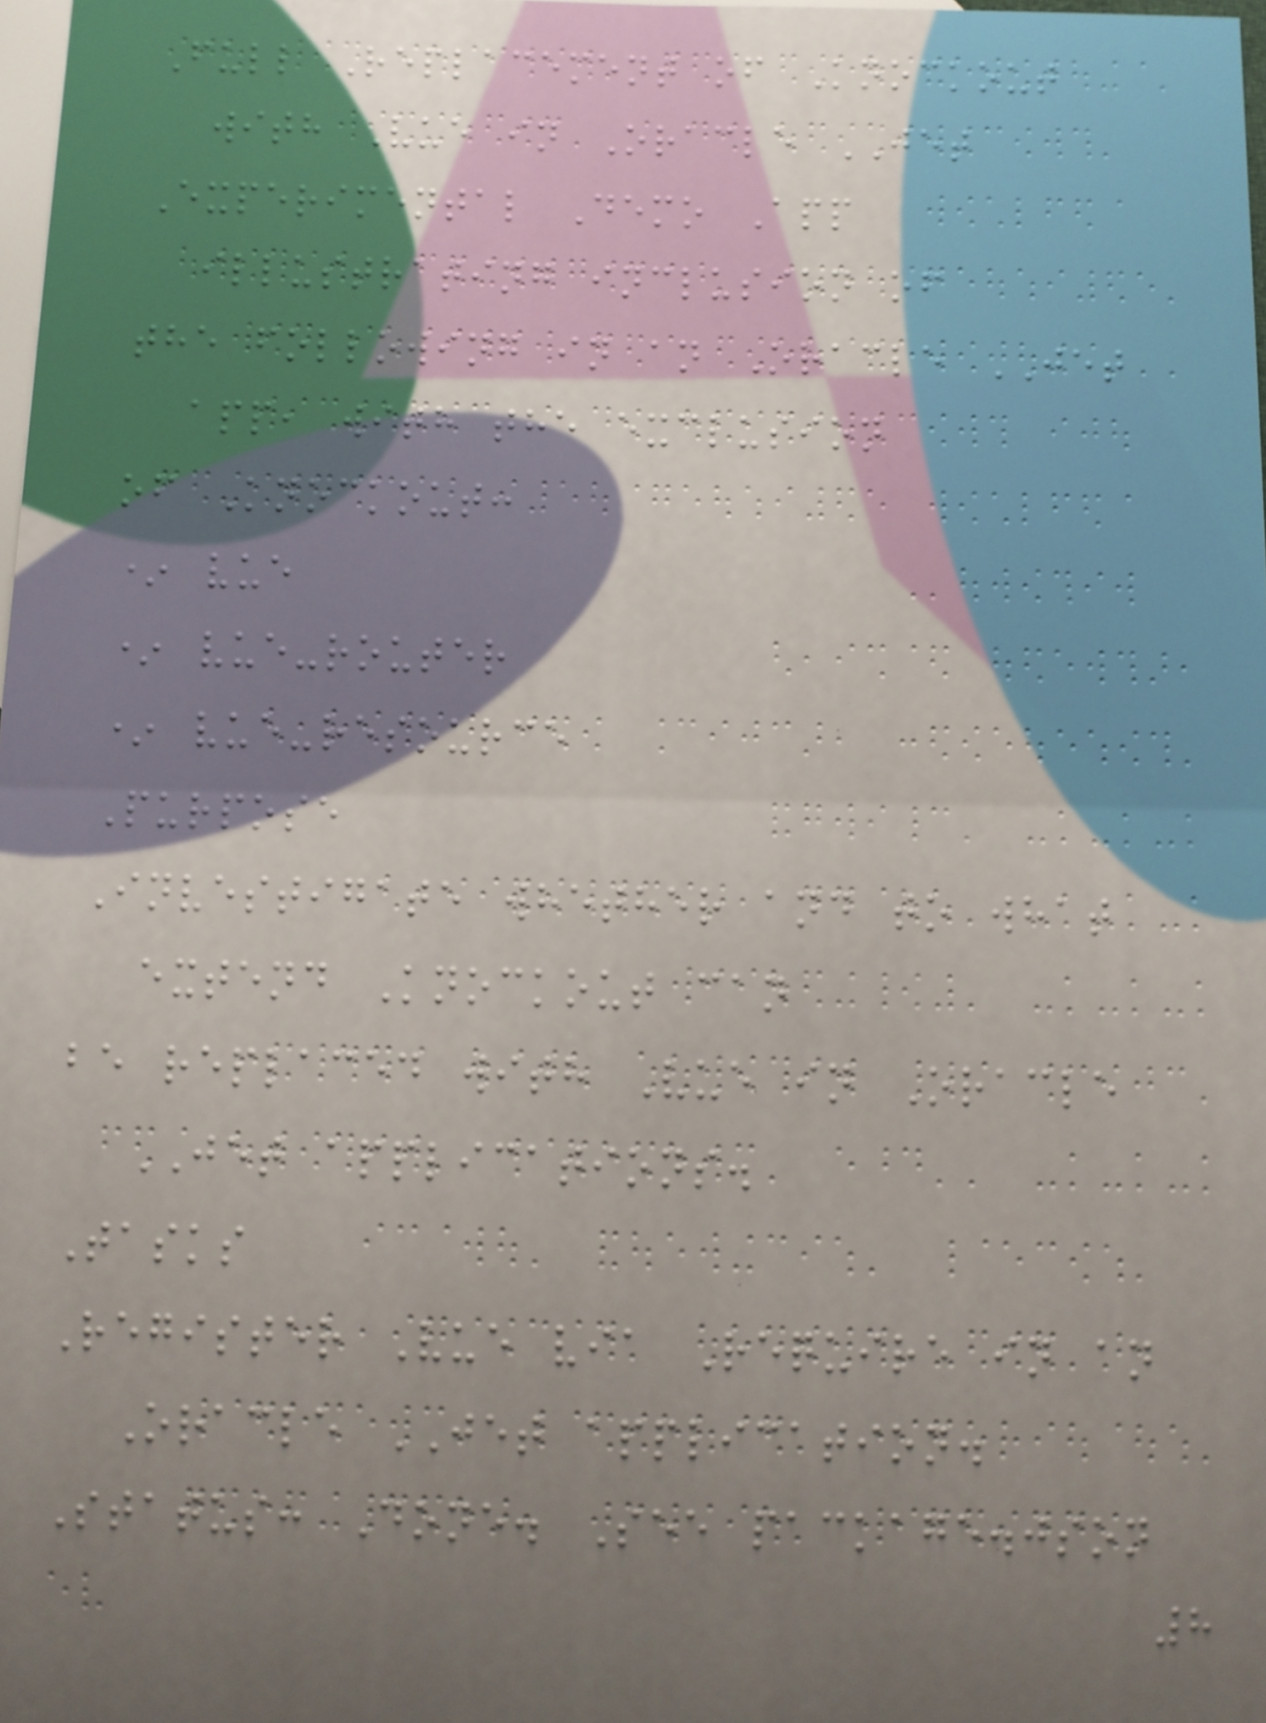Full Replacement of Knockout
with Vue in Oracle JET
Experimental Demo App
illustrating inclusion of
the following in an Oracle JET
app, with the exclusion
of Knockout:
* vue
* vue-router
* vue-resource
Purpose
Investigate whether and to what
extend Knockout can
be replaced with Vue in Oracle
JET applications.
Tasks
Register Vue via Require in an
Oracle JET application.
Status: Done. See package.json
8
